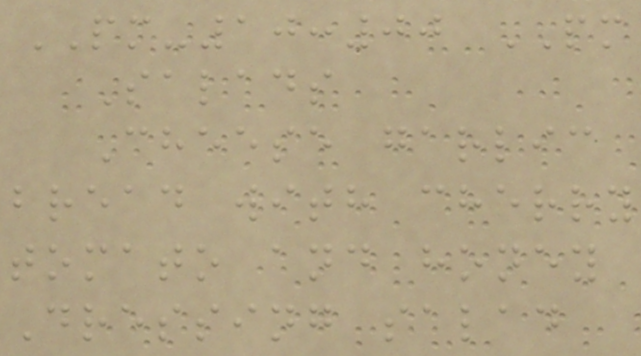PM-10:00 PM
Salads
Cheese garlic
bread with cherry
tomato and honey
Dressing salad
